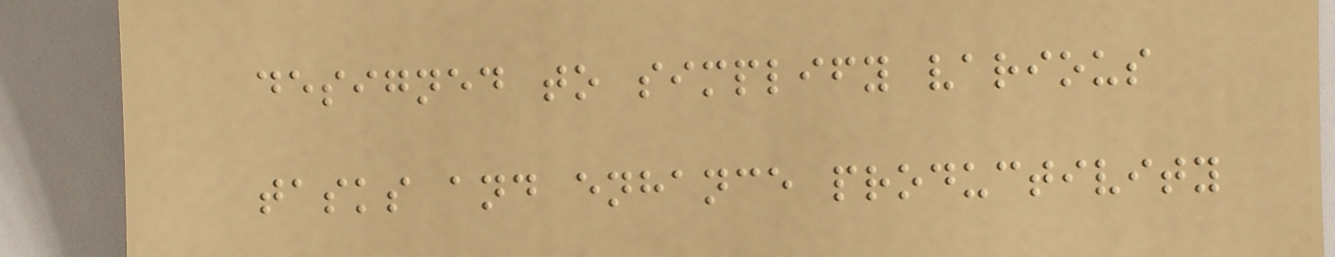designed to simplify various
tasks and enhance productivity
